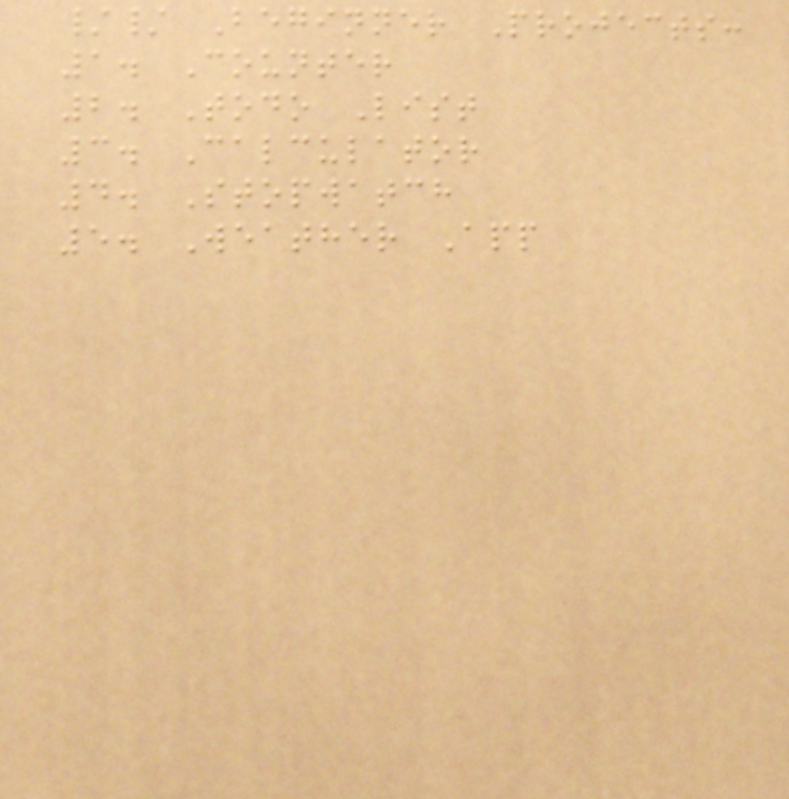// Beginner Projects:
1. Counter
2. Todo List
3. Calculator
4. Stopwatch
5. Weather App
